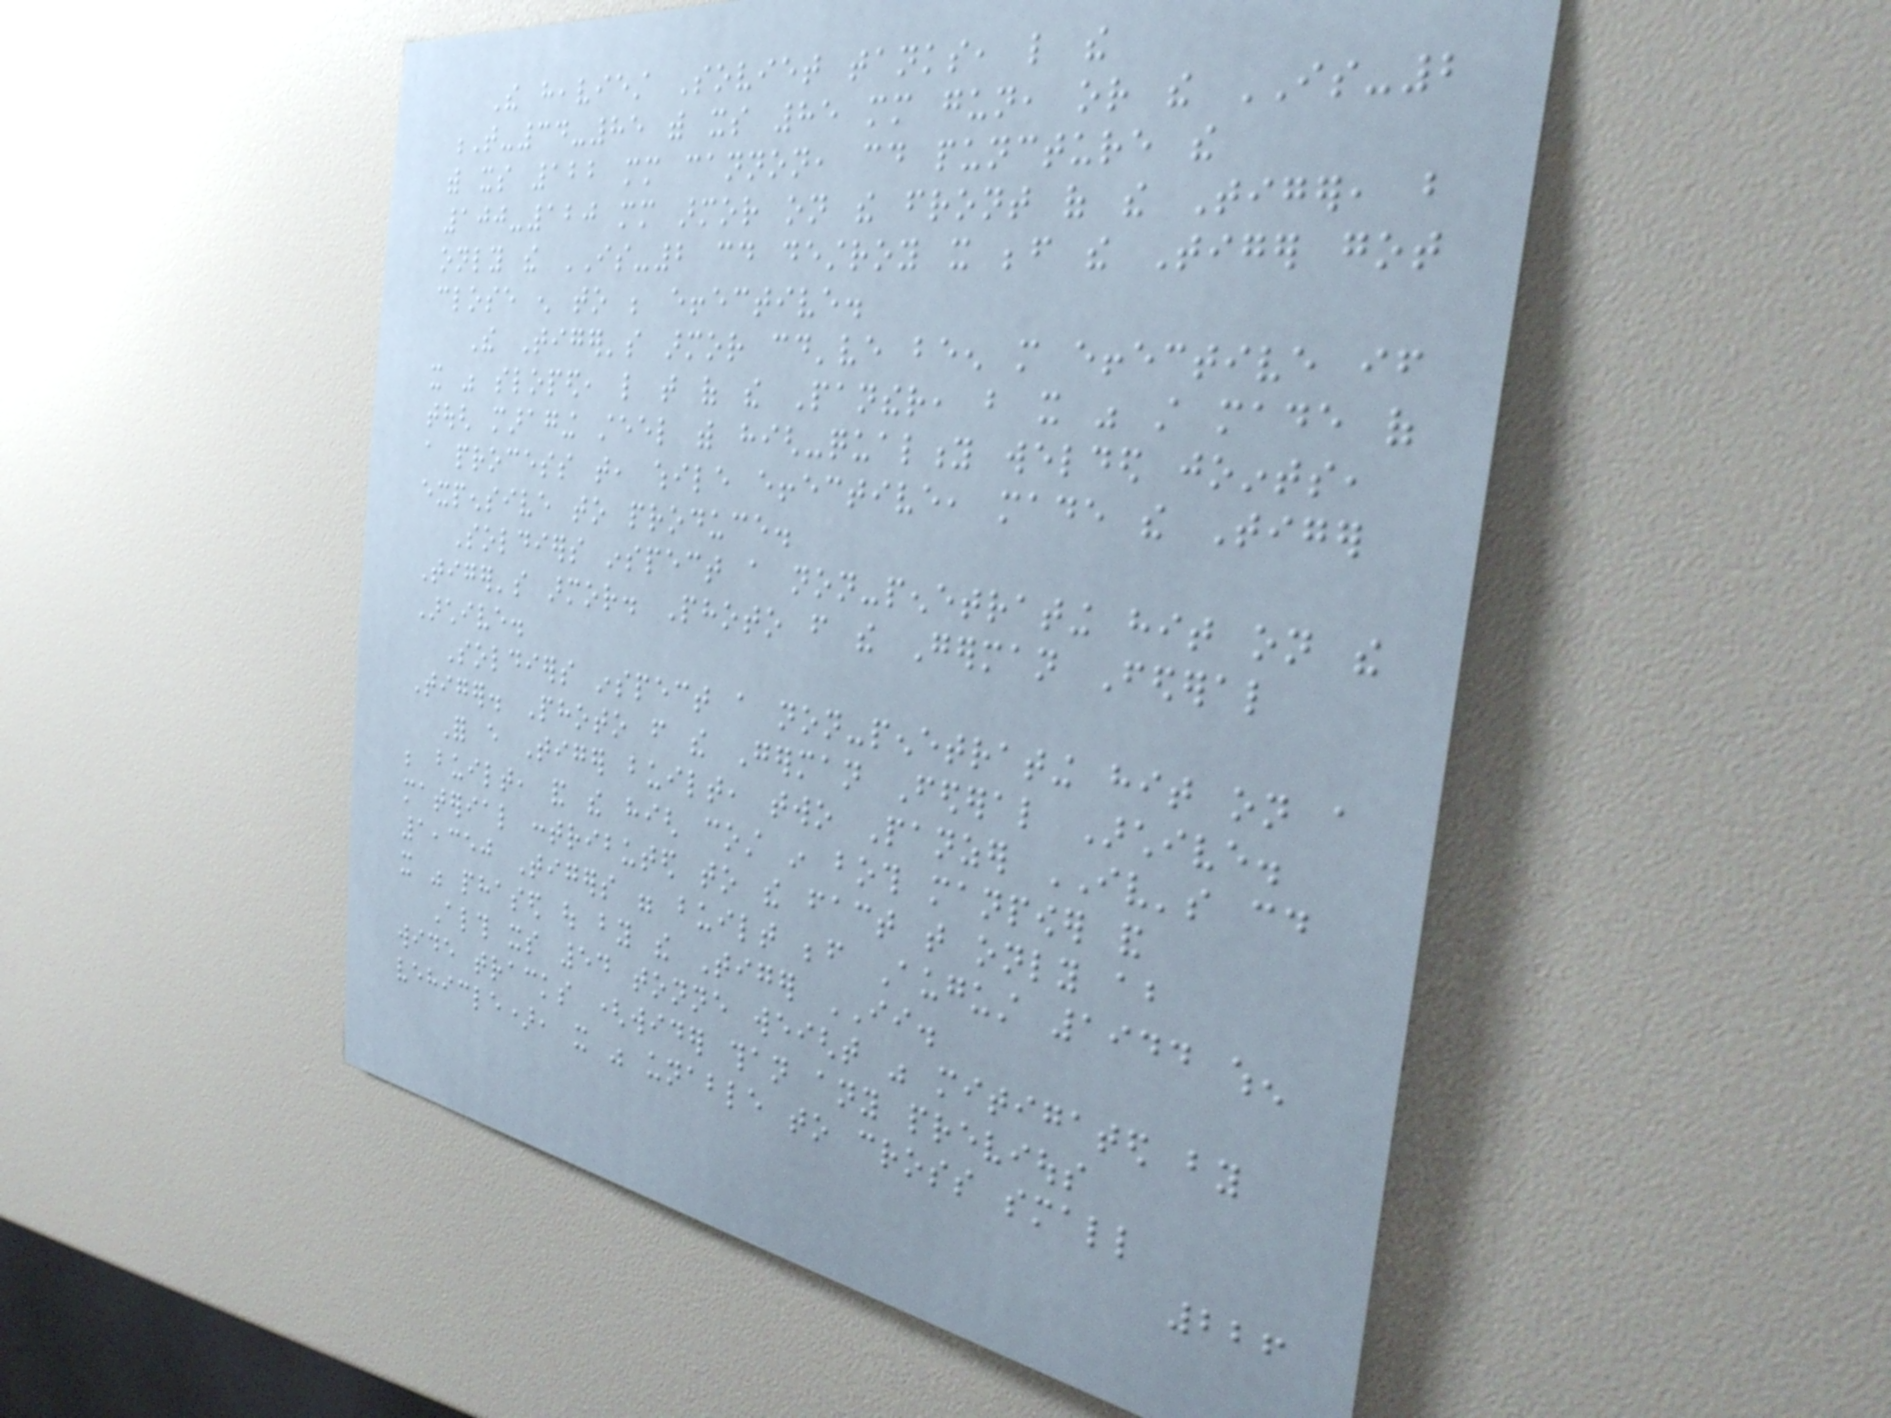The heaviest Soviet tanks, like the
T-34-85 with its 85 mm gun, or the IS-2
with its 122 mm cannon, could puncture the
100-120 mm armor on the front of the Tiger, but
only the IS-2 could destroy it before the Tiger got
close enough to be effective.
The Tiger's armor could've been more effective if
it was sloped, like that of the Panther, but it was still made of
tough maraging steel with high-quality welded joints,
a process that, while effective, made the Tiger
expensive to produce.
Soldiers inspect a non-penetrating hit on the
Tiger's armor. Photo from the German Federal
Archive.
Soldiers inspect a non-penetrating hit on a
Tiger. Photo from the German Federal Archive.
For every Tiger built, two Panzer IV's could
be built, and the high cost in both manpower and
material contributed to the fact that only about
1,350 Tigers were built before August 1944 when
it was phased out by the Tiger II.
Although its 54 tonne weight was mitigated by
wide tracks (wider than any previous
vehicle), it was unable to cross small
226
